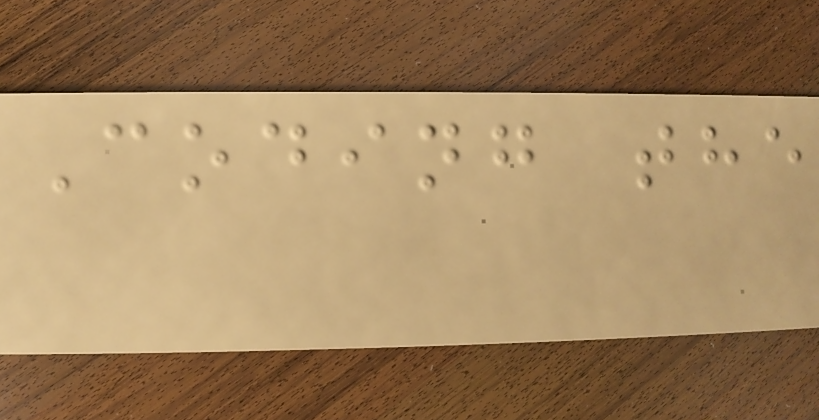Coding the
